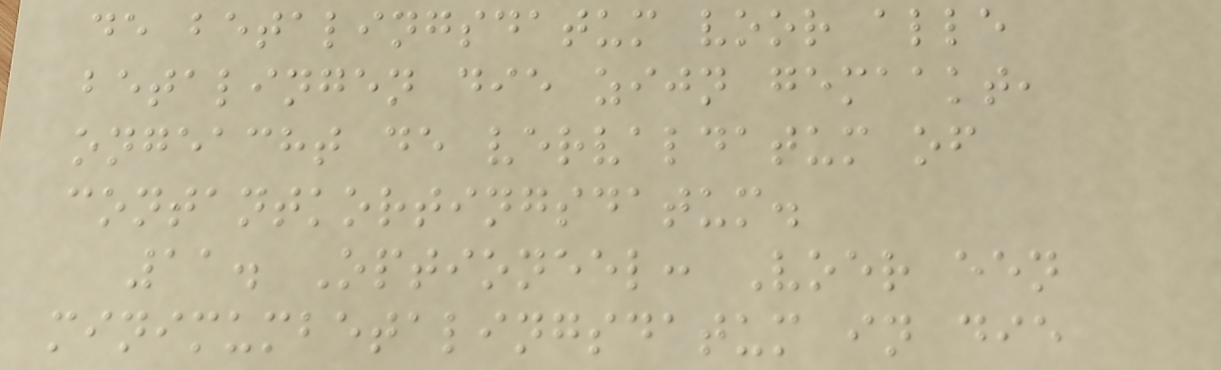de betalingsdatum voor alle
betalingen die zijn gemaakt,
ongeacht de vervaldatum of
contantkortingsdatum.
11. Optioneel: Voer een
minimumbetalingsdatum in die
